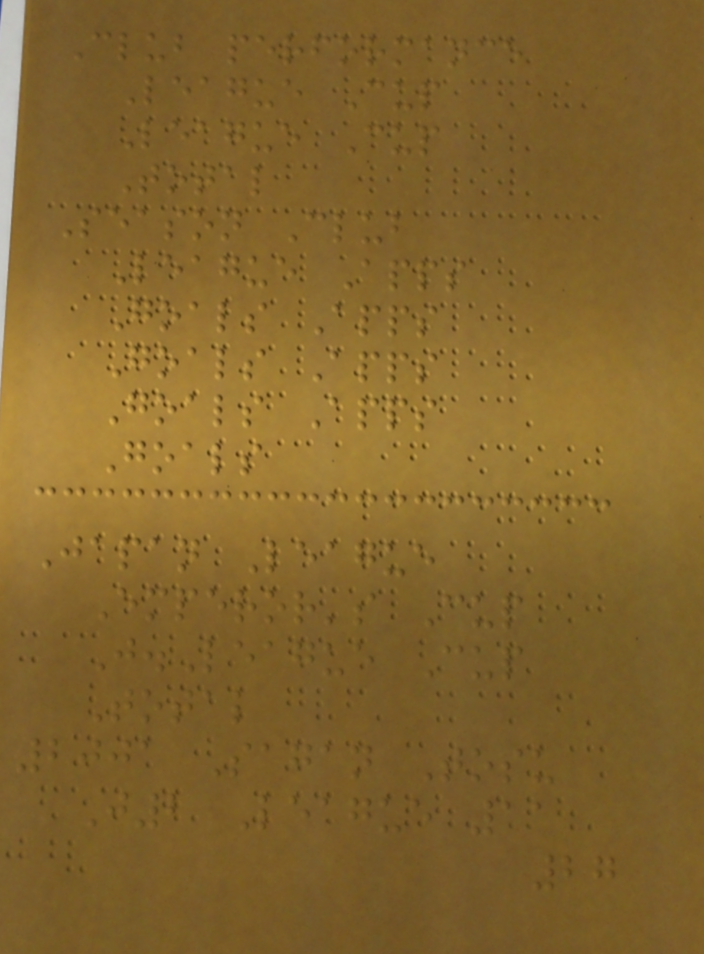Club performance
League Cup
League Cup
Total
Season Club
League Apps
Goals Apps
Goals Apps
Goals Apps
Goals
Japan League
Emperor's Cup
J.League Cup
Total
2001 Sagan Tosu
J2 League 11
27
